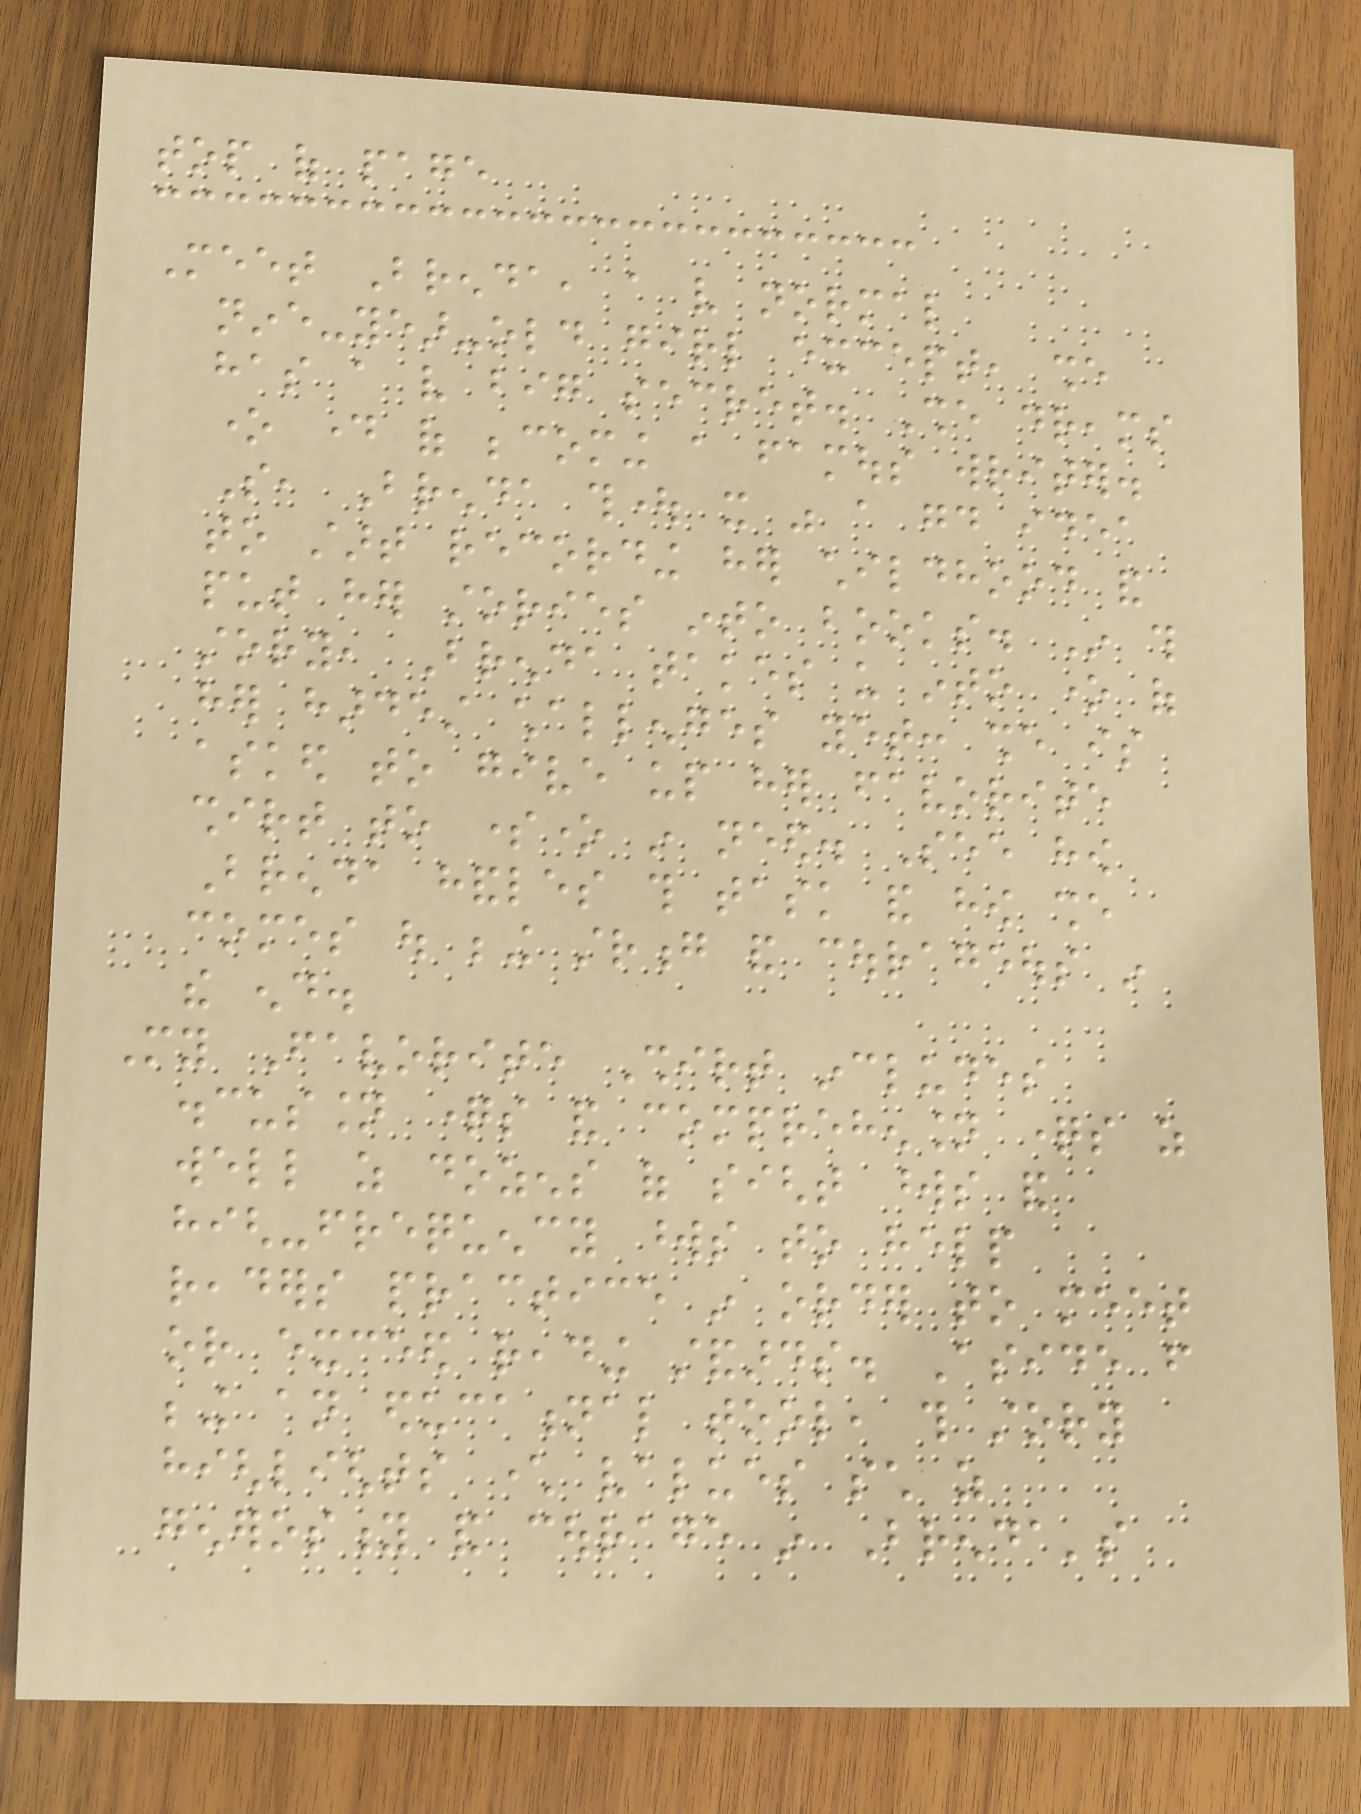top of page
Meet Brenda, a very normal
nine-year-old girl except, she
has a very big secret. She dreams
one day of becoming a famous writer.
So, Brenda thought it was a good idea
to start recording her childhood and
put her stories into books. In this
story, Brenda takes us into one of
her hardest challenges yet: she is
asked to give up her favorite
shirt to someone in need. See how
Brenda handles this task and how she
comes out being strong and courageous in
the end.
My Favorite Shirt includes
discussion questions and comprehension questions as
well as dozens of sight words and
high-frequency words to help
readers practice in order to meet
or exceed reading standards. Aside from
being an educational tool, this story
highlights character values such as
generosity and courage in Brenda's
